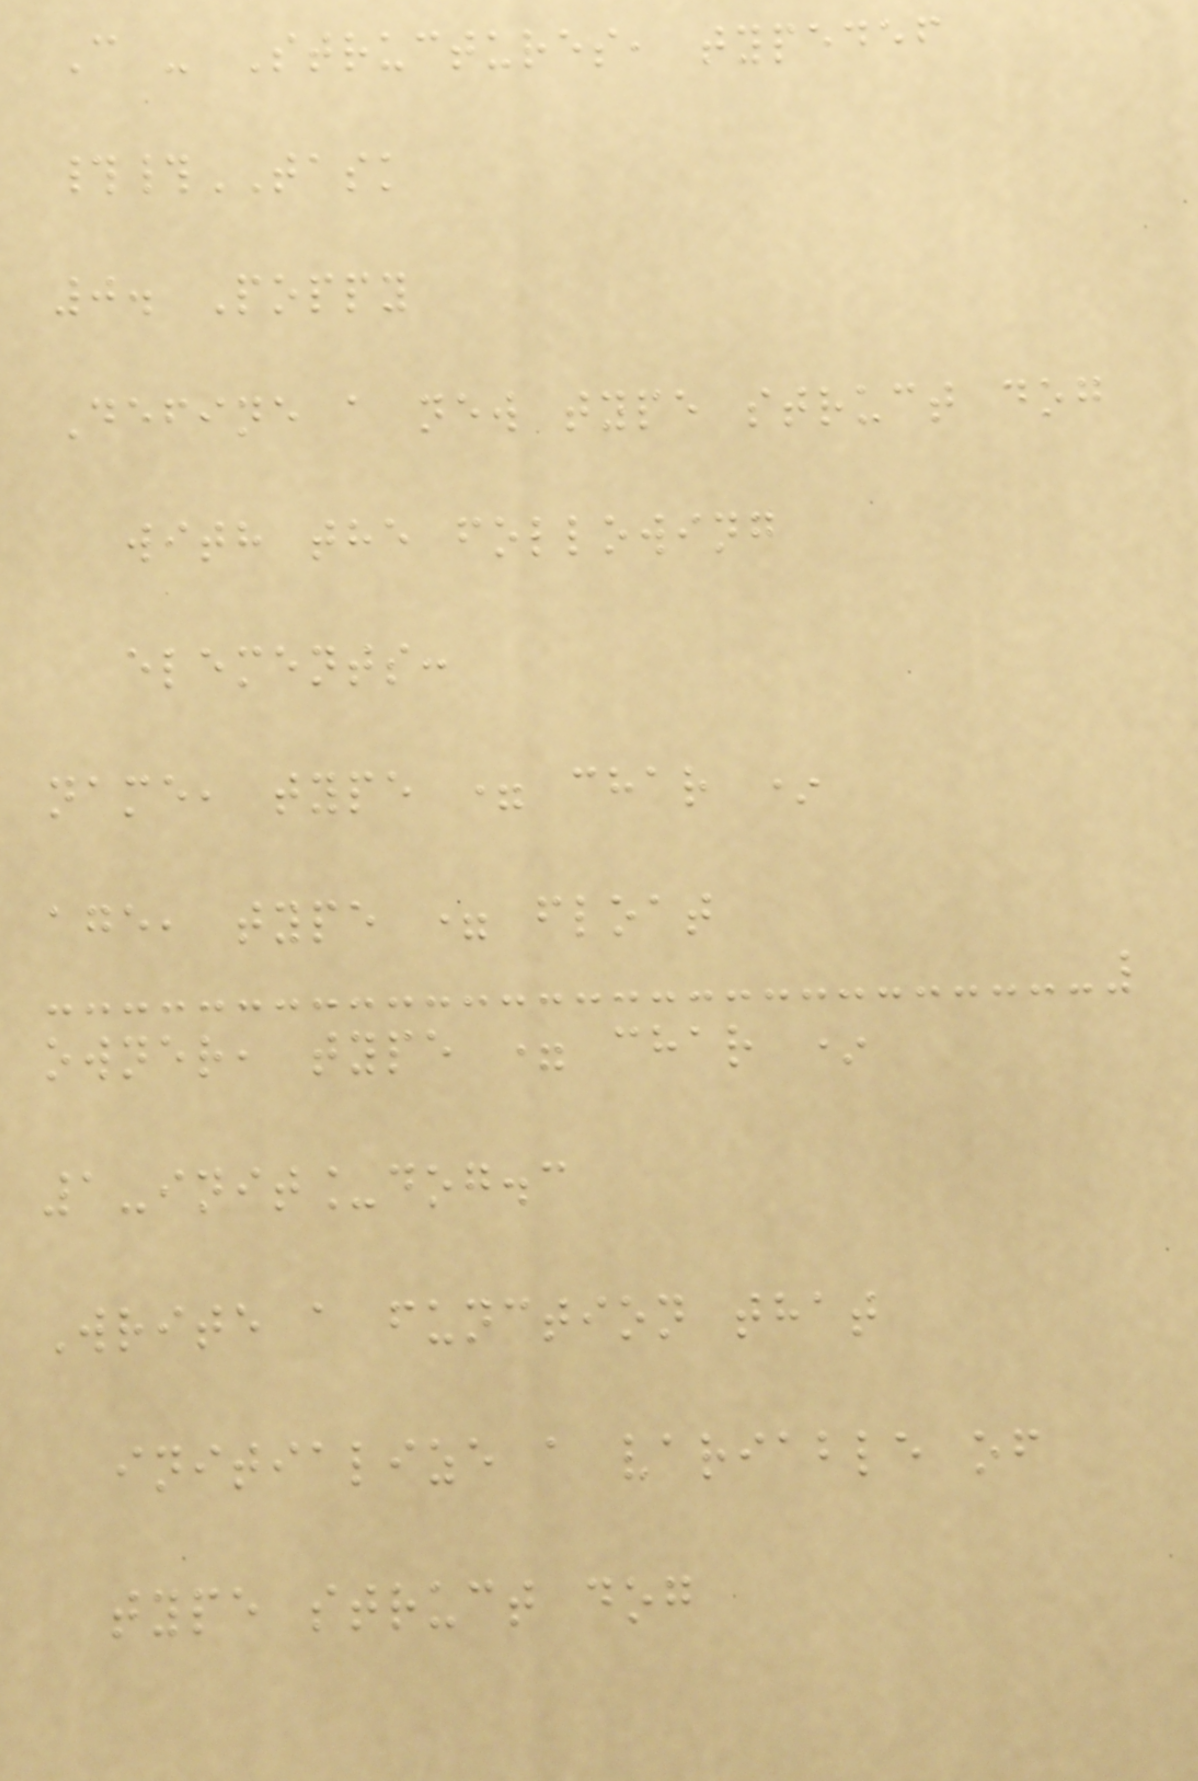C - Structures, typedef
##TASK
0. Poppy
Define a new type struct dog
with the following
elements:
name, type = char *
age, type = float
owner, type = char *
1-init_dog.c
Write a function that
initialize a variable of
type struct dog
